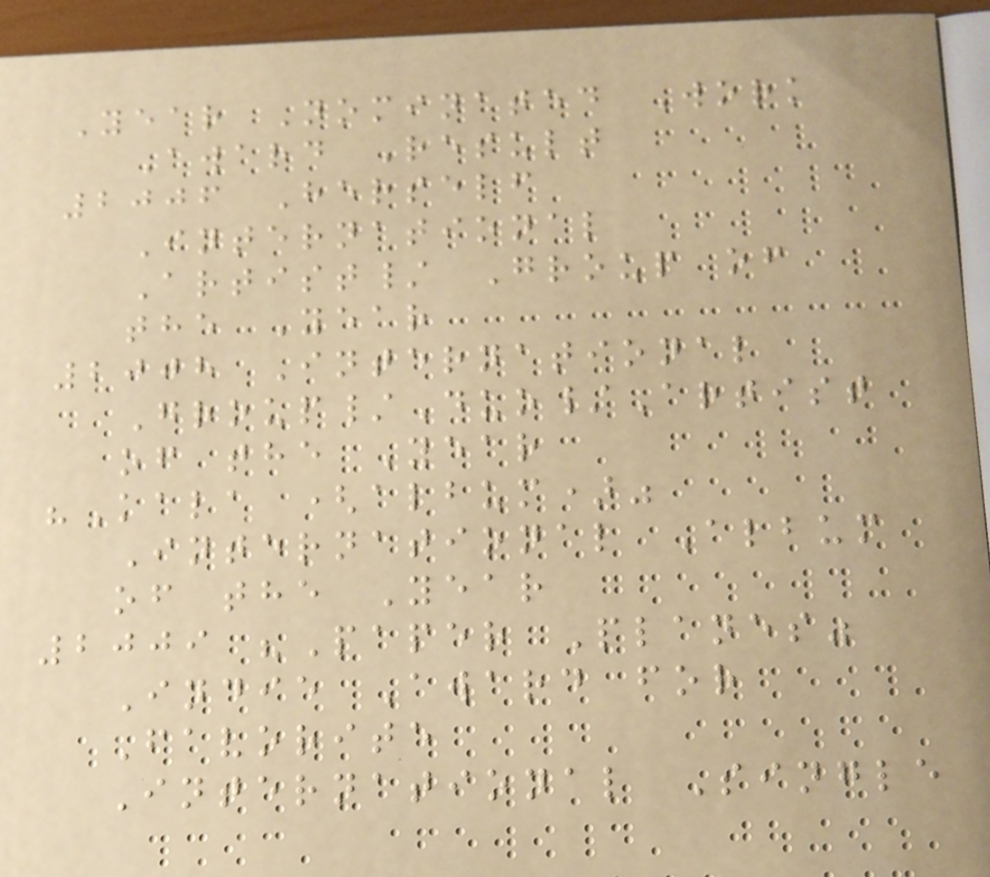Year Nominated Work
Award Result
2006 Herself
International
Artist/ Group of
the Year
2008 International
Group/Duo/Artist
of the Year
"Kala (album)"
International Album
of the Year
2009 "Paper Planes"
Indie Award for
Favorite
International Single
